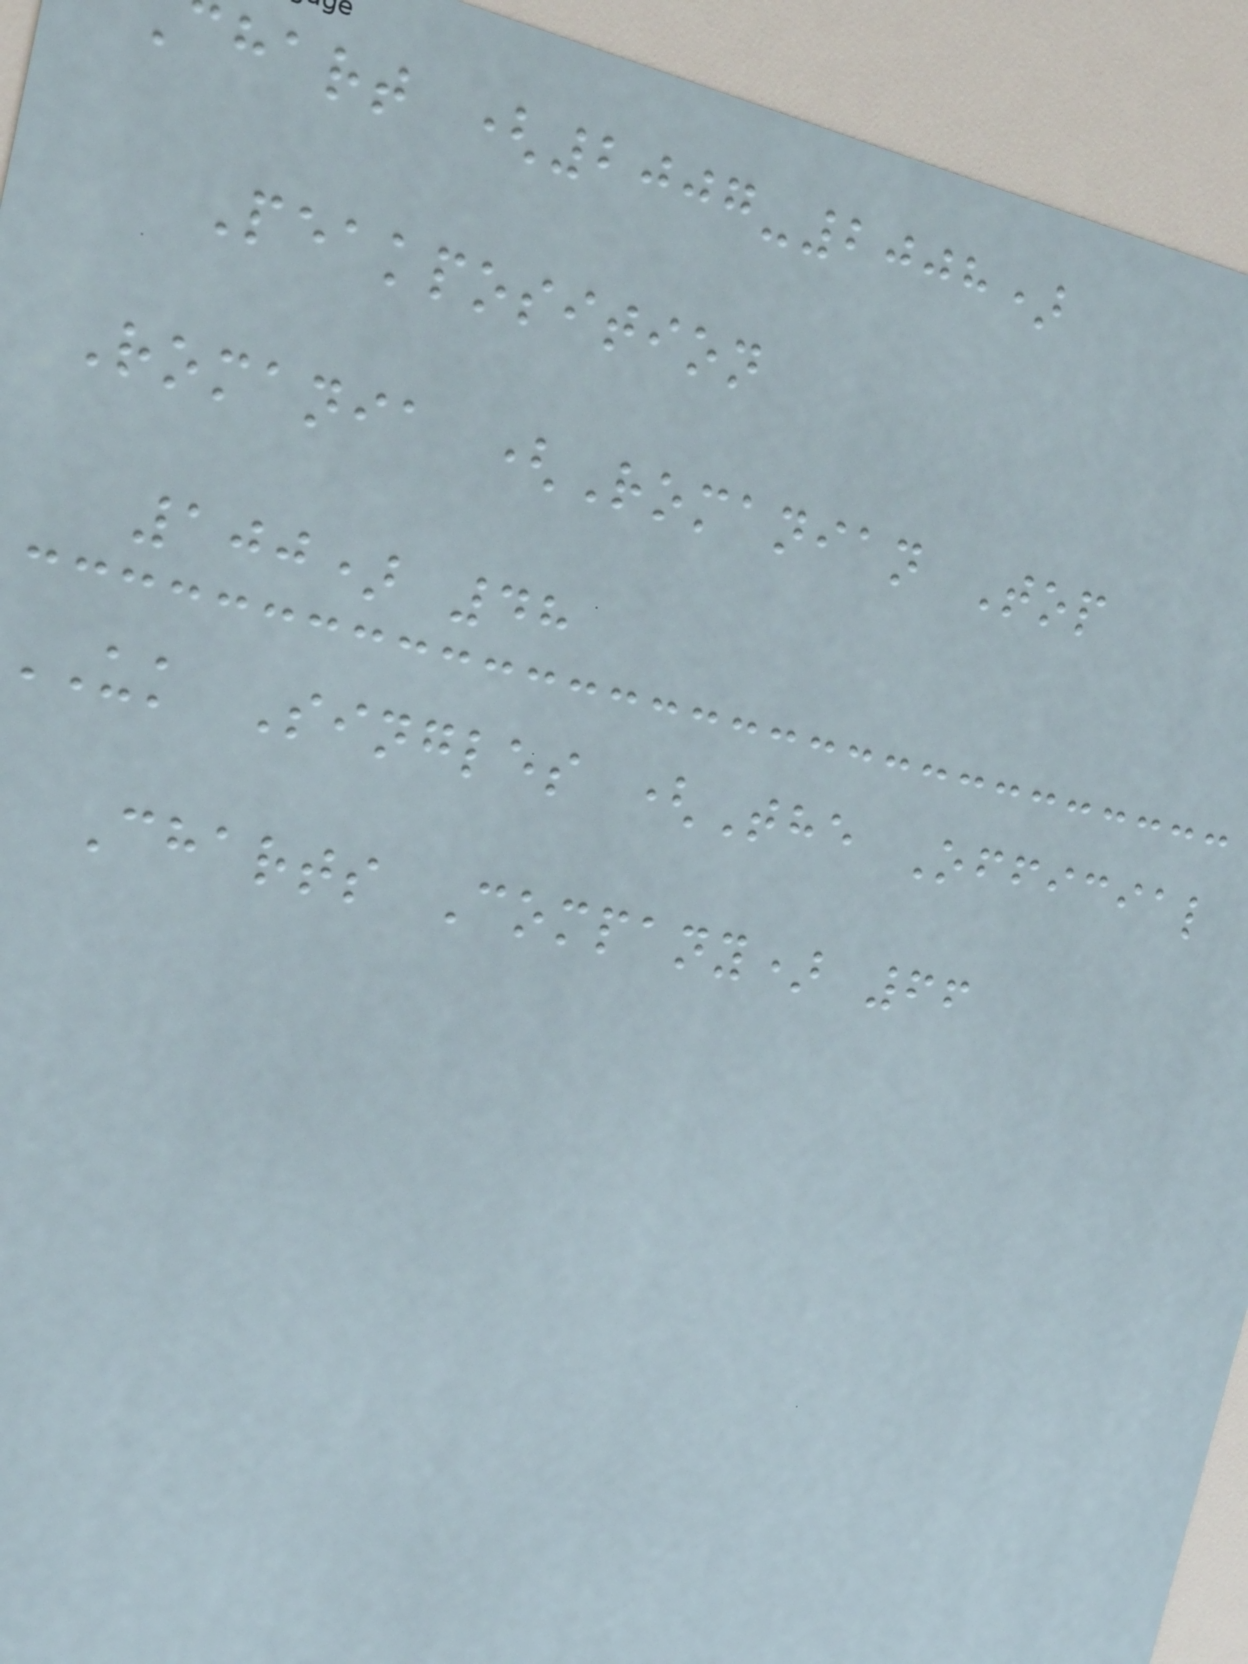hart (2007-2008)
Peakposition
Romania (Romanian Top
100) 48
UK Singles (The Official
Charts Company) 66
